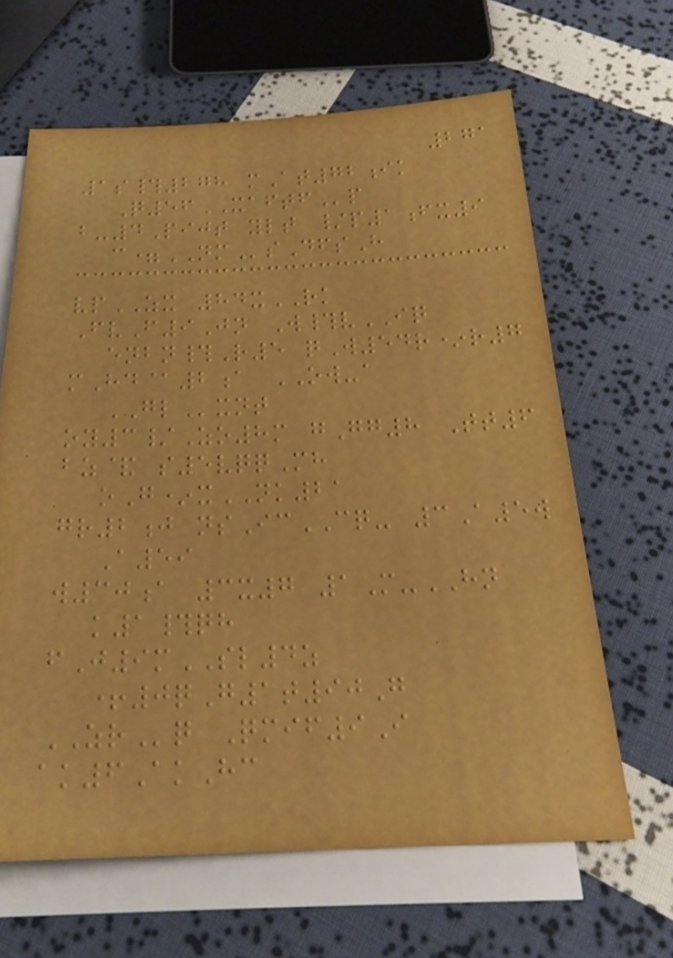271
1s#278 mAt72ik
Q56XAFTFp
b-4Pijt ylt /p1fx9
c=NMsDfsH
vpZX 84xRK
FvF9Jn W#vIQ
enbn#R5 qW54r*r7
mHd@2a OW-a
GLxnt
oy3/Zo8m gGg8 Tt6
bz& s5vqqMh
oG*xNK21
gr2j nsIcCQ- 3A5w
A59
w30a 3x7 1M-HN
k1#qh
fJ9mSL4z
+0qG1t90G
ZRq Qmif9I
ak6AkHc
